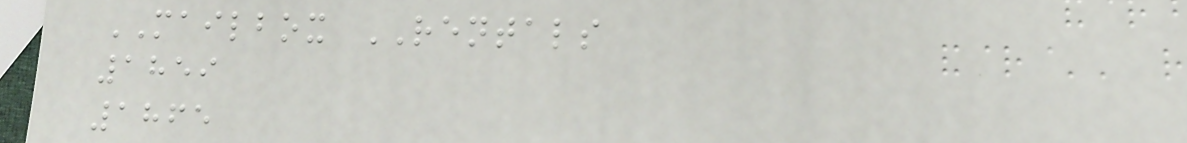MAILBOX RENTALS
1859
1865
